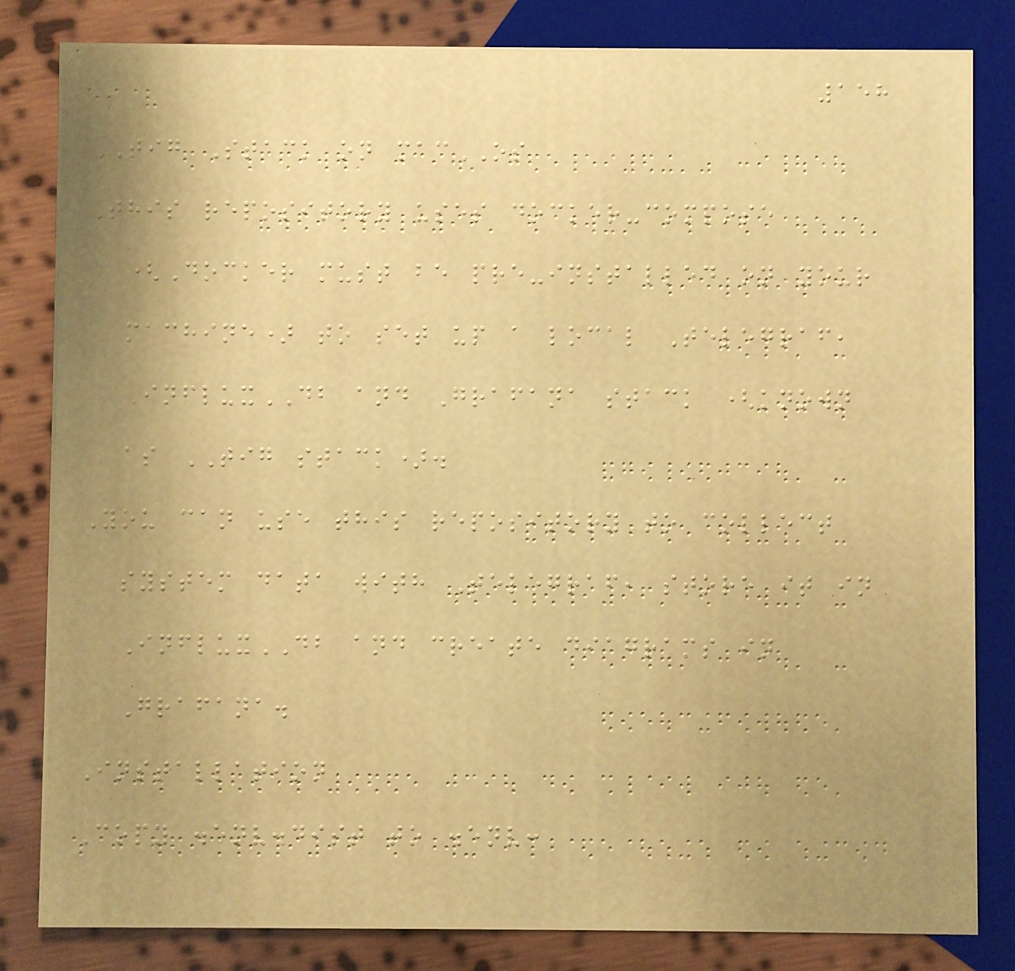158
TIG Stack on macOS
This repository uses docker-compose
(Docker must be pre-installed on your
machine) to set up a local Telegraf,
InfluxDB and Grafana stack (known
as TIG stack).
You can use this repository to collect
system data with Telegraf, store it in
InfluxDB and create diagrams in
Grafana.
Installation
Copy .env.dist to .env:
